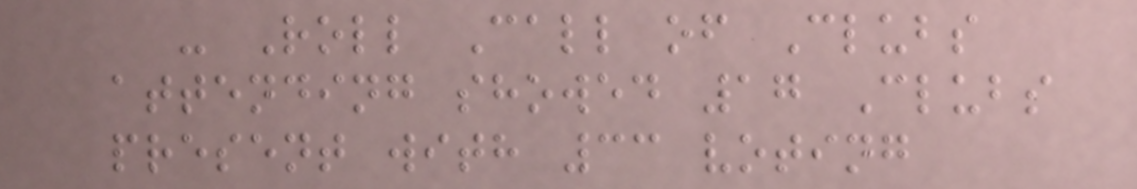- Roll Call of Clubs
attending showed 17 Clubs
present with 33 voting
